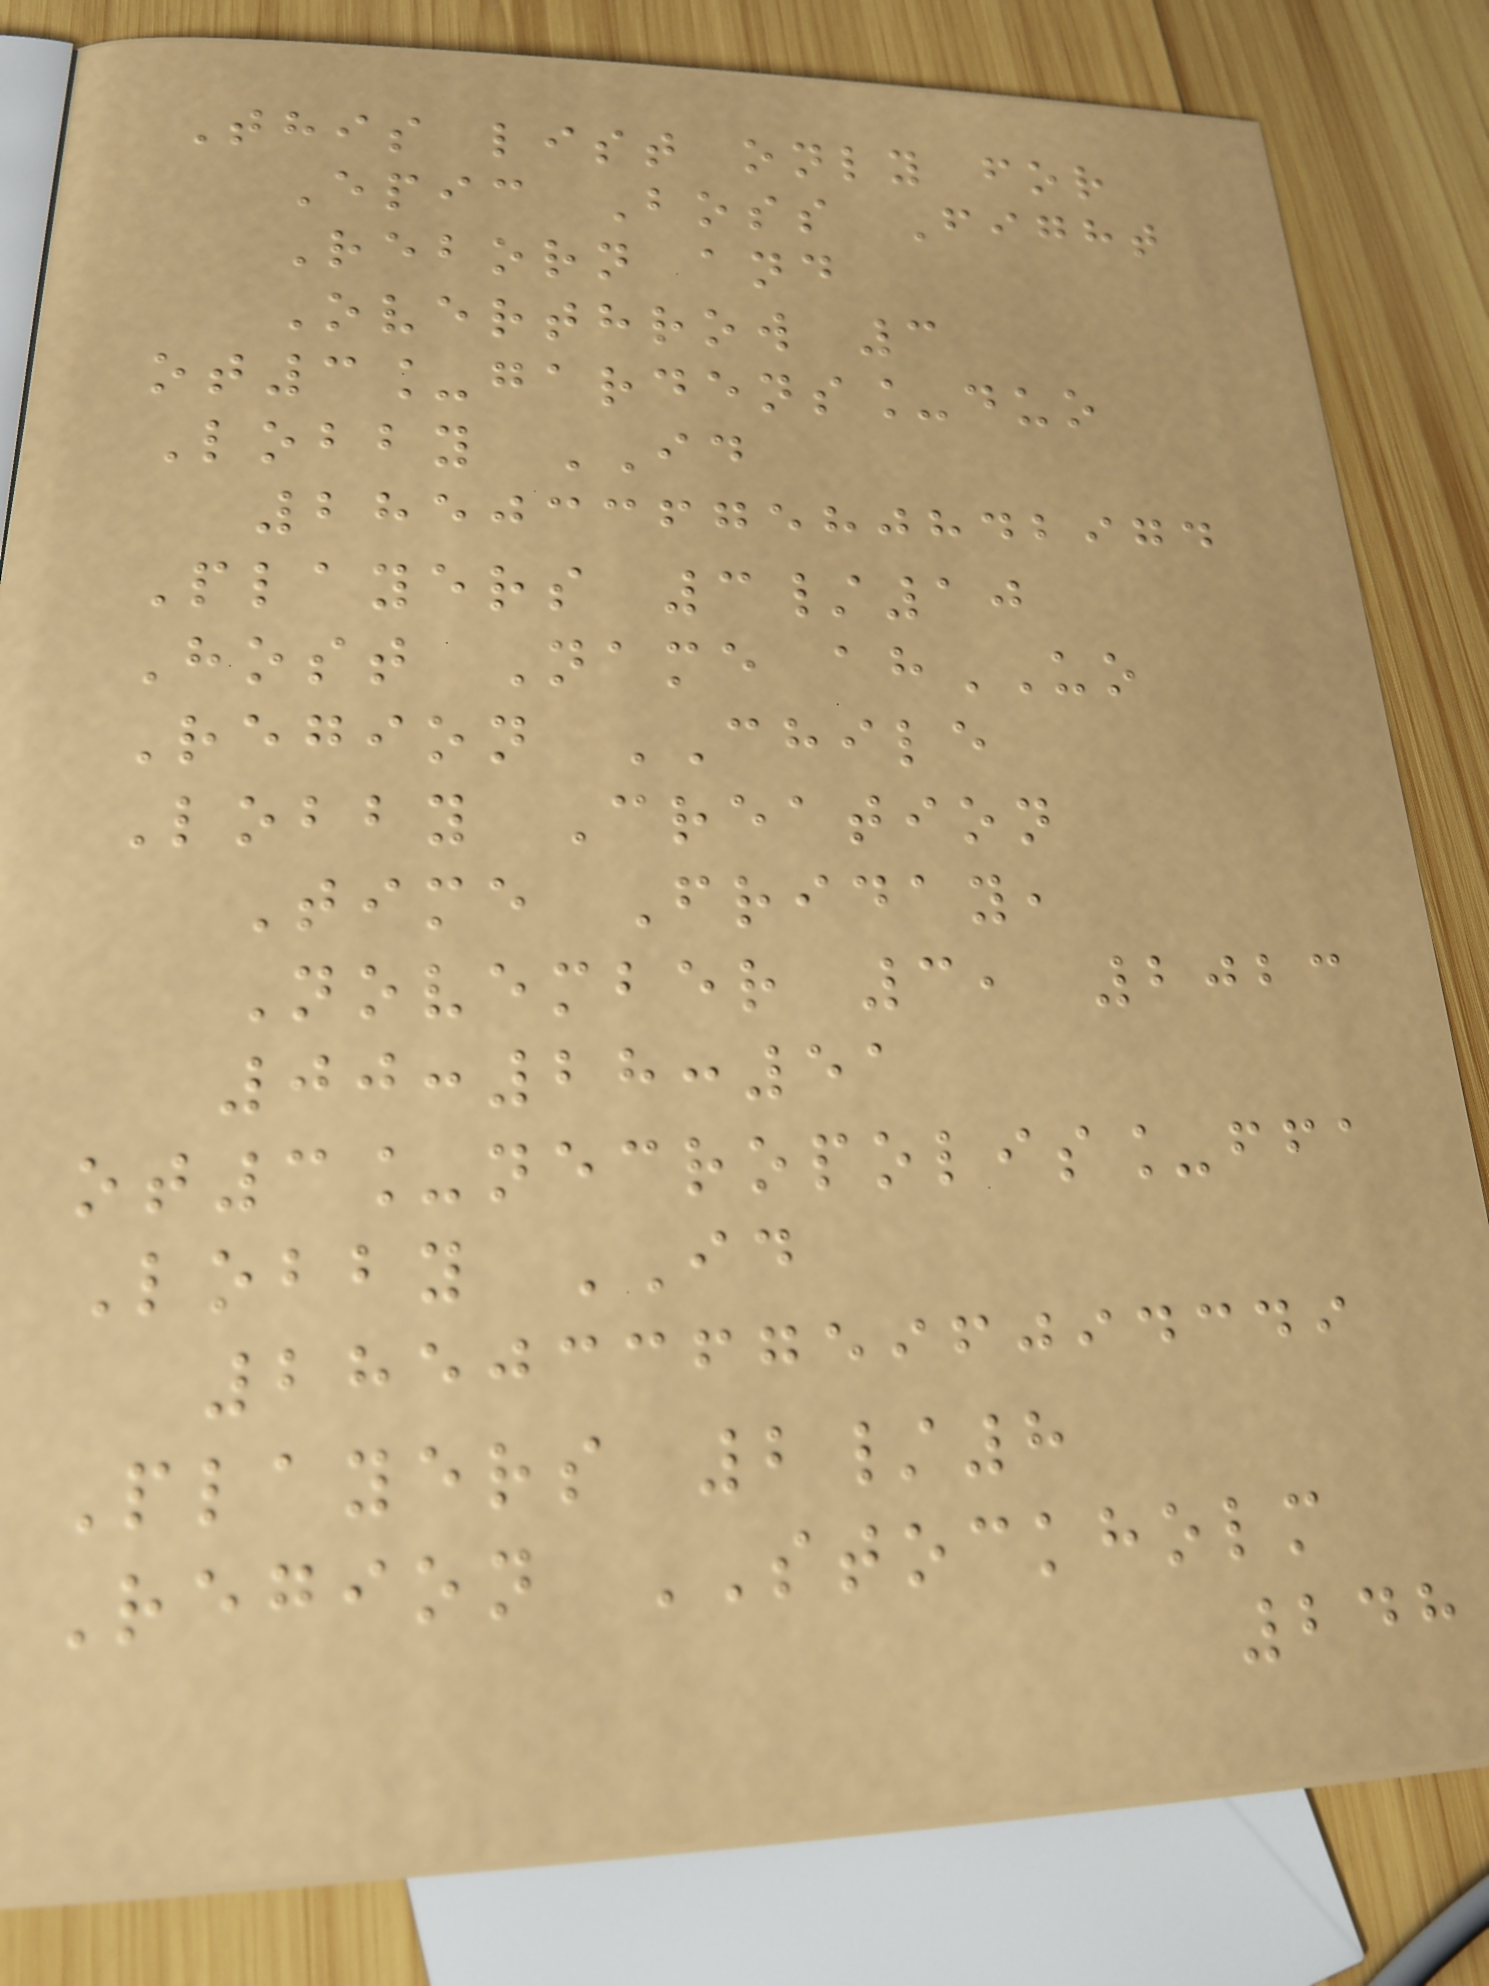This list only for
Epic Boss Fight
Reborn and
Overthrow 3
ot3_gardens_duo
Lobby ID
28503367580842974
Players 3/10
Host Name ahUO
Region CHILE
Lobby Creation
Time Friday,
November 3, 2023
00:28:51
ot3_necropolis_ffa
Lobby ID
28503367596094349
Players 2/8
Region STOCKHOLM
248
